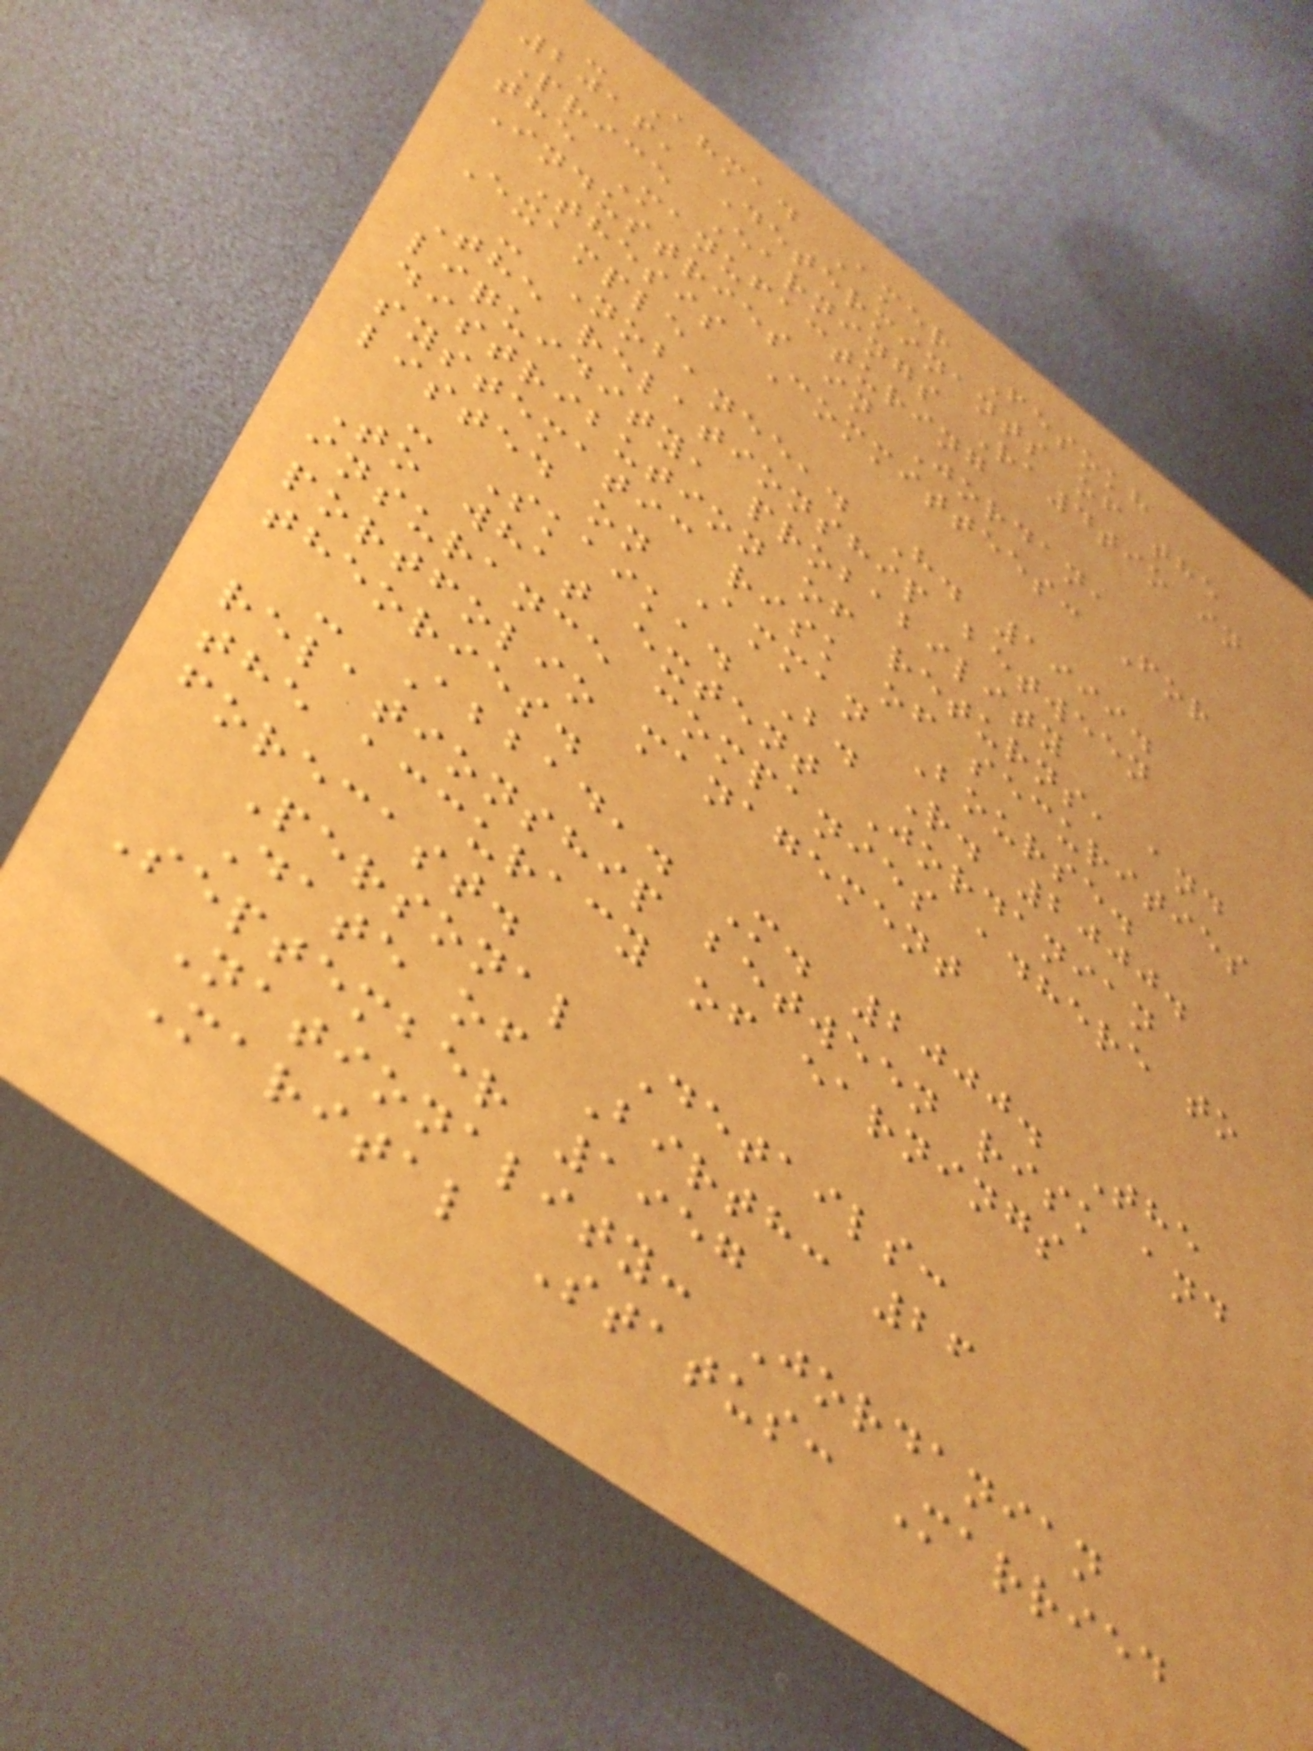- Ahmad Amer Fesokh
2016, Determinants of the
Price Earnings Ra4tio in
the Manufacturing
Industries in Jordan,
Thesis Committees: For
Example
- Nobanee,. H. 1999.
The relationship between
liquidity, probability
distribution of returns, and
systematic risk of securities
listed on Amman Bourse.
- Skaik,. B. R. 2000.
To what extent Jordanian
insurance companies adhere to
portfolio management
theories.
- Abbad,. M. 2000. The
relationship between risk and
the accuracy of earnings
forecast.
Personal Details:
Date of Birth: 26
September 1957
Nationality: Jordanian
Marital Status: Married
